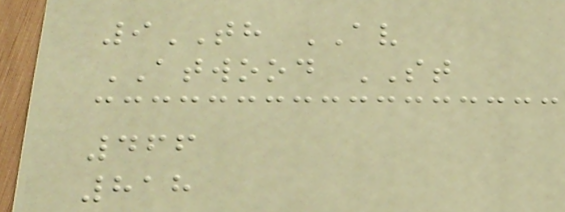9TH AV
ATWOOD ST
466
818
